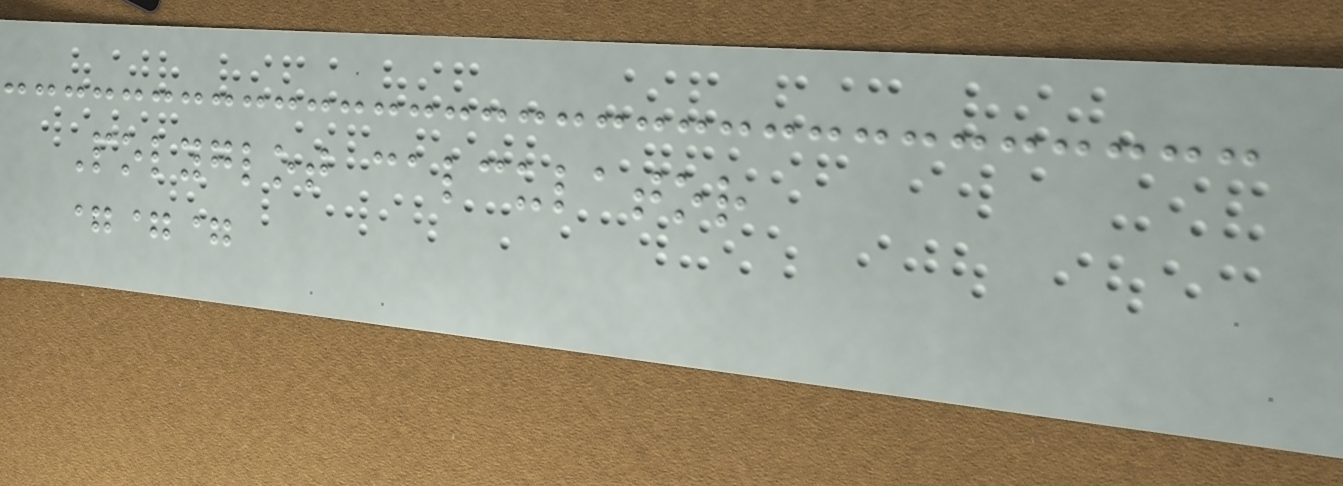Polyglot calculator
===
